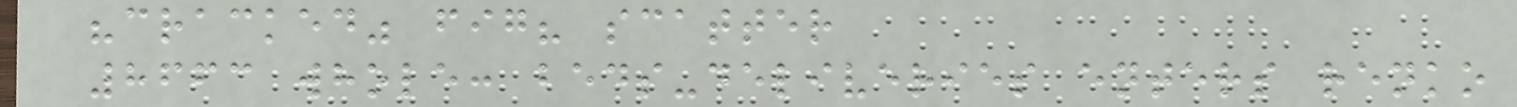"cracked" fig? scatter
8663 whole: beds-deliveries enters renko
